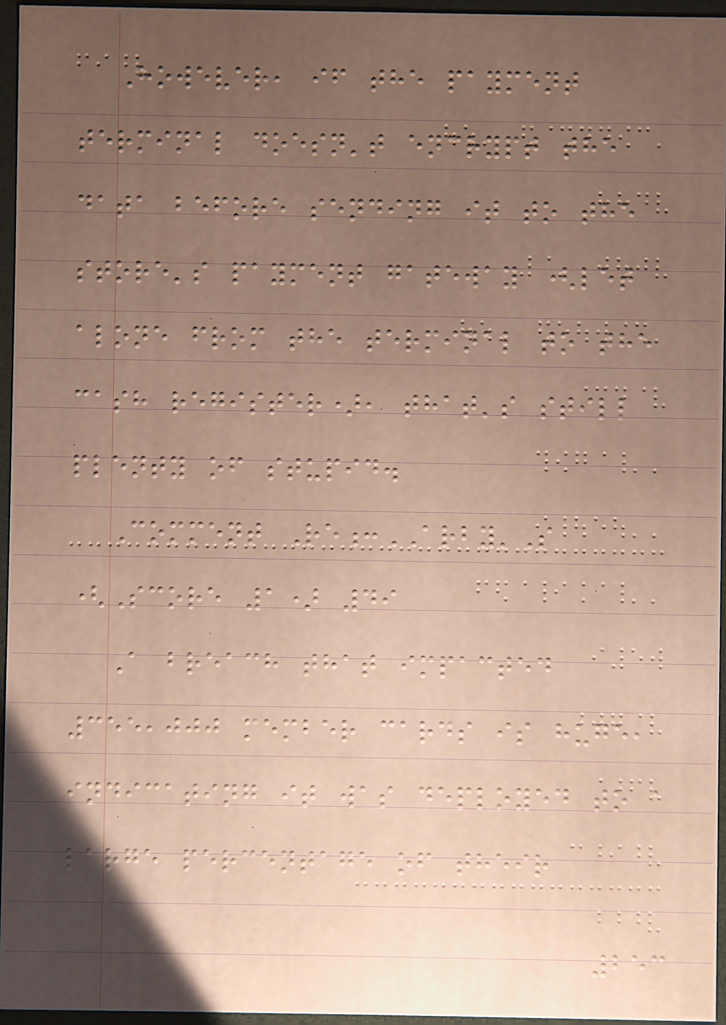However, if the payment
terminal doesn't encrypt the
data before sending it to the
store's payment gateway (let
alone from the terminal to the
cash register), that's still
plenty of stupid.
Comment Re:ARBY'S
(Score 1) 49
A breach that impacted
355,000 member cards is huge,
indicating it was deployed to a
large percentage of their
253
